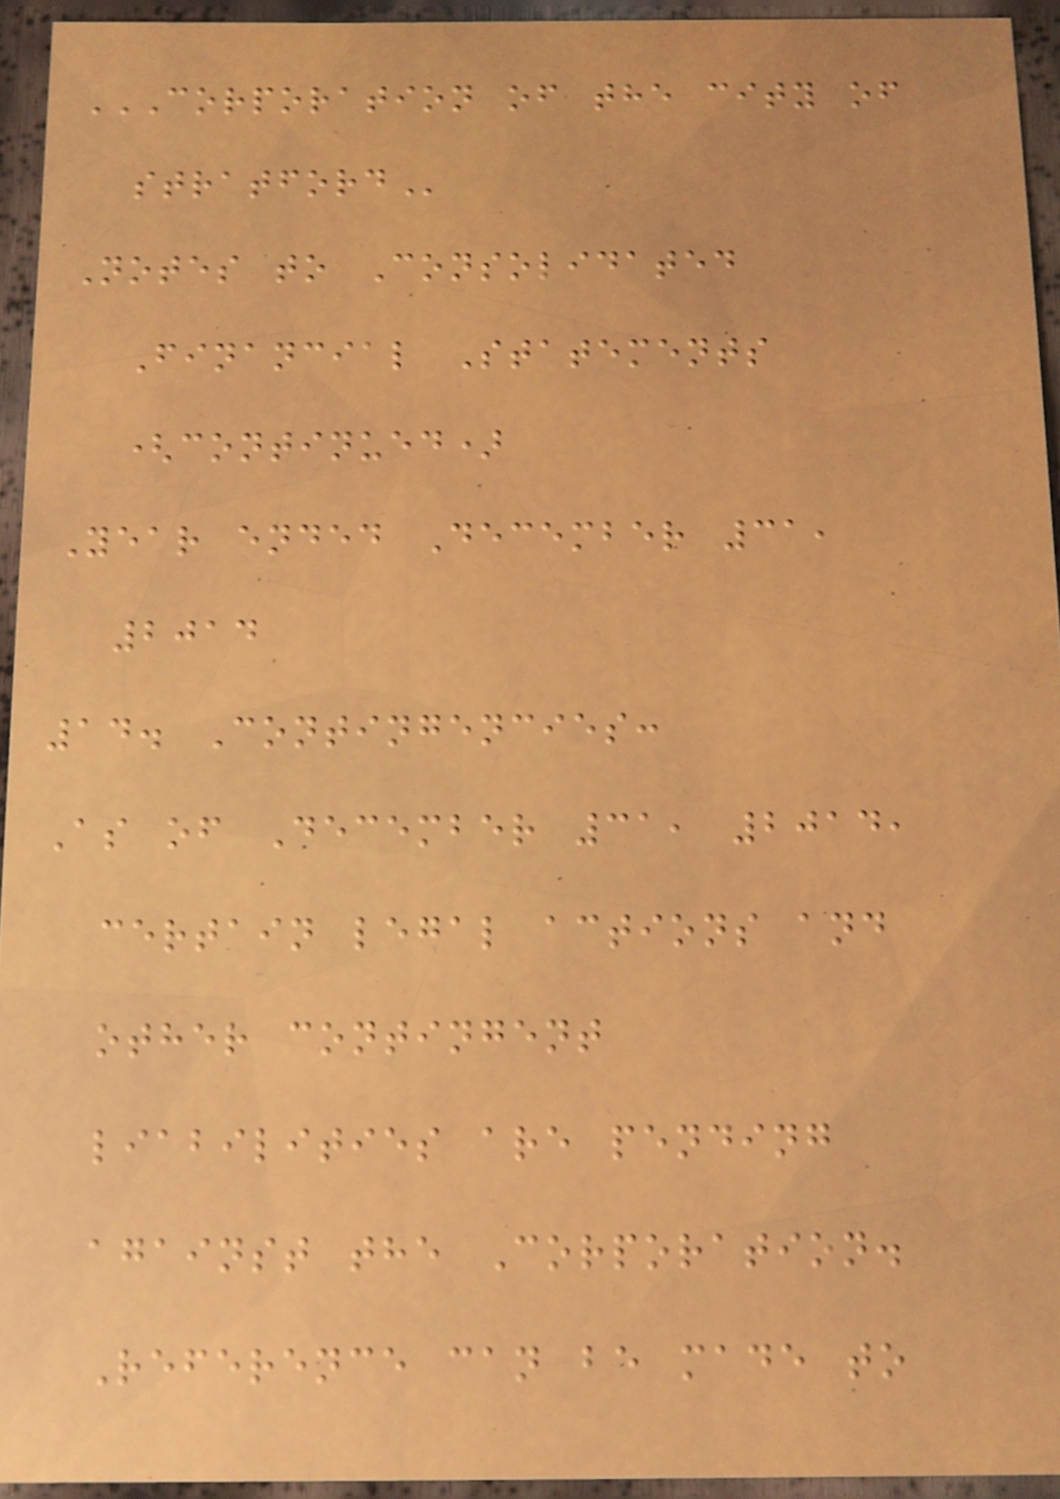CORPORATION OF THE CITY OF
STRATFORD
Notes to Consolidated
Financial Statements
(continued)
Year ended December 31,
2014
14. Contingencies:
As of December 31, 2014,
certain legal actions and
other contingent
liabilities are pending
against the Corporation.
Reference can be made to
